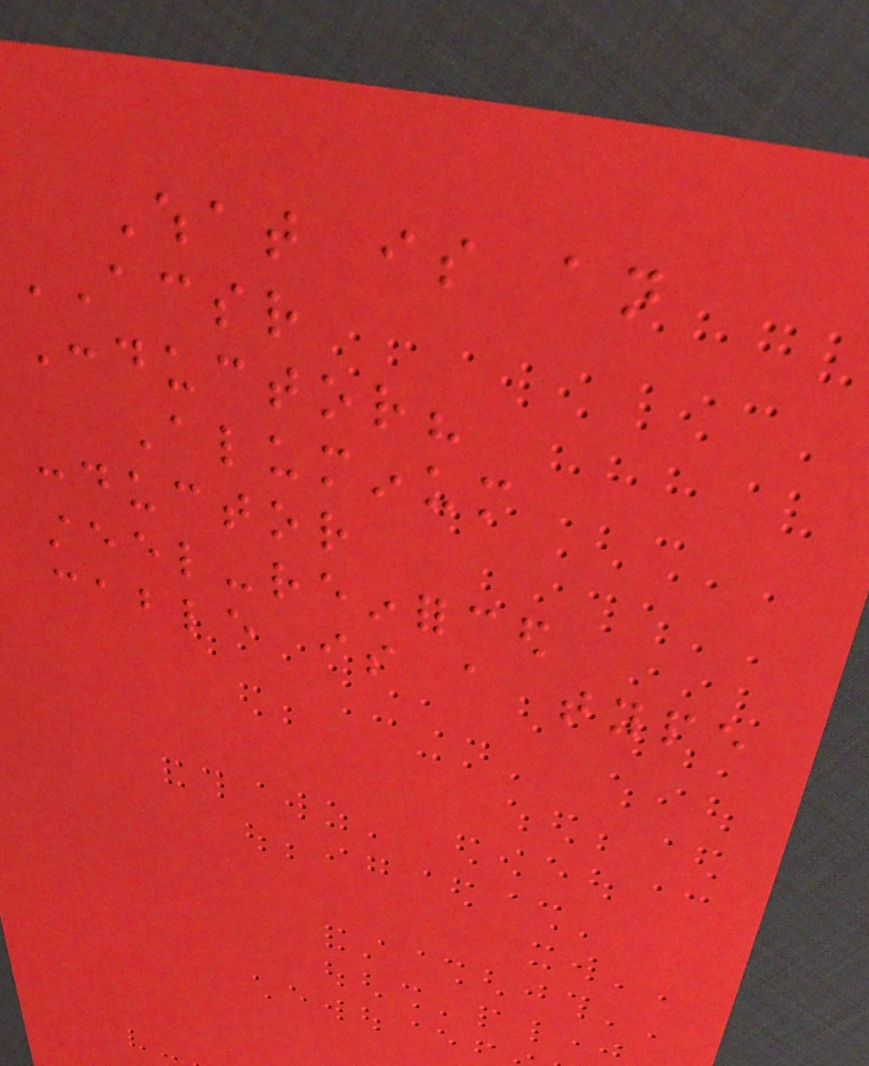What is an
ACSR
Conductor?
Aluminum
conductor
steel-reinforced
cable is a type
